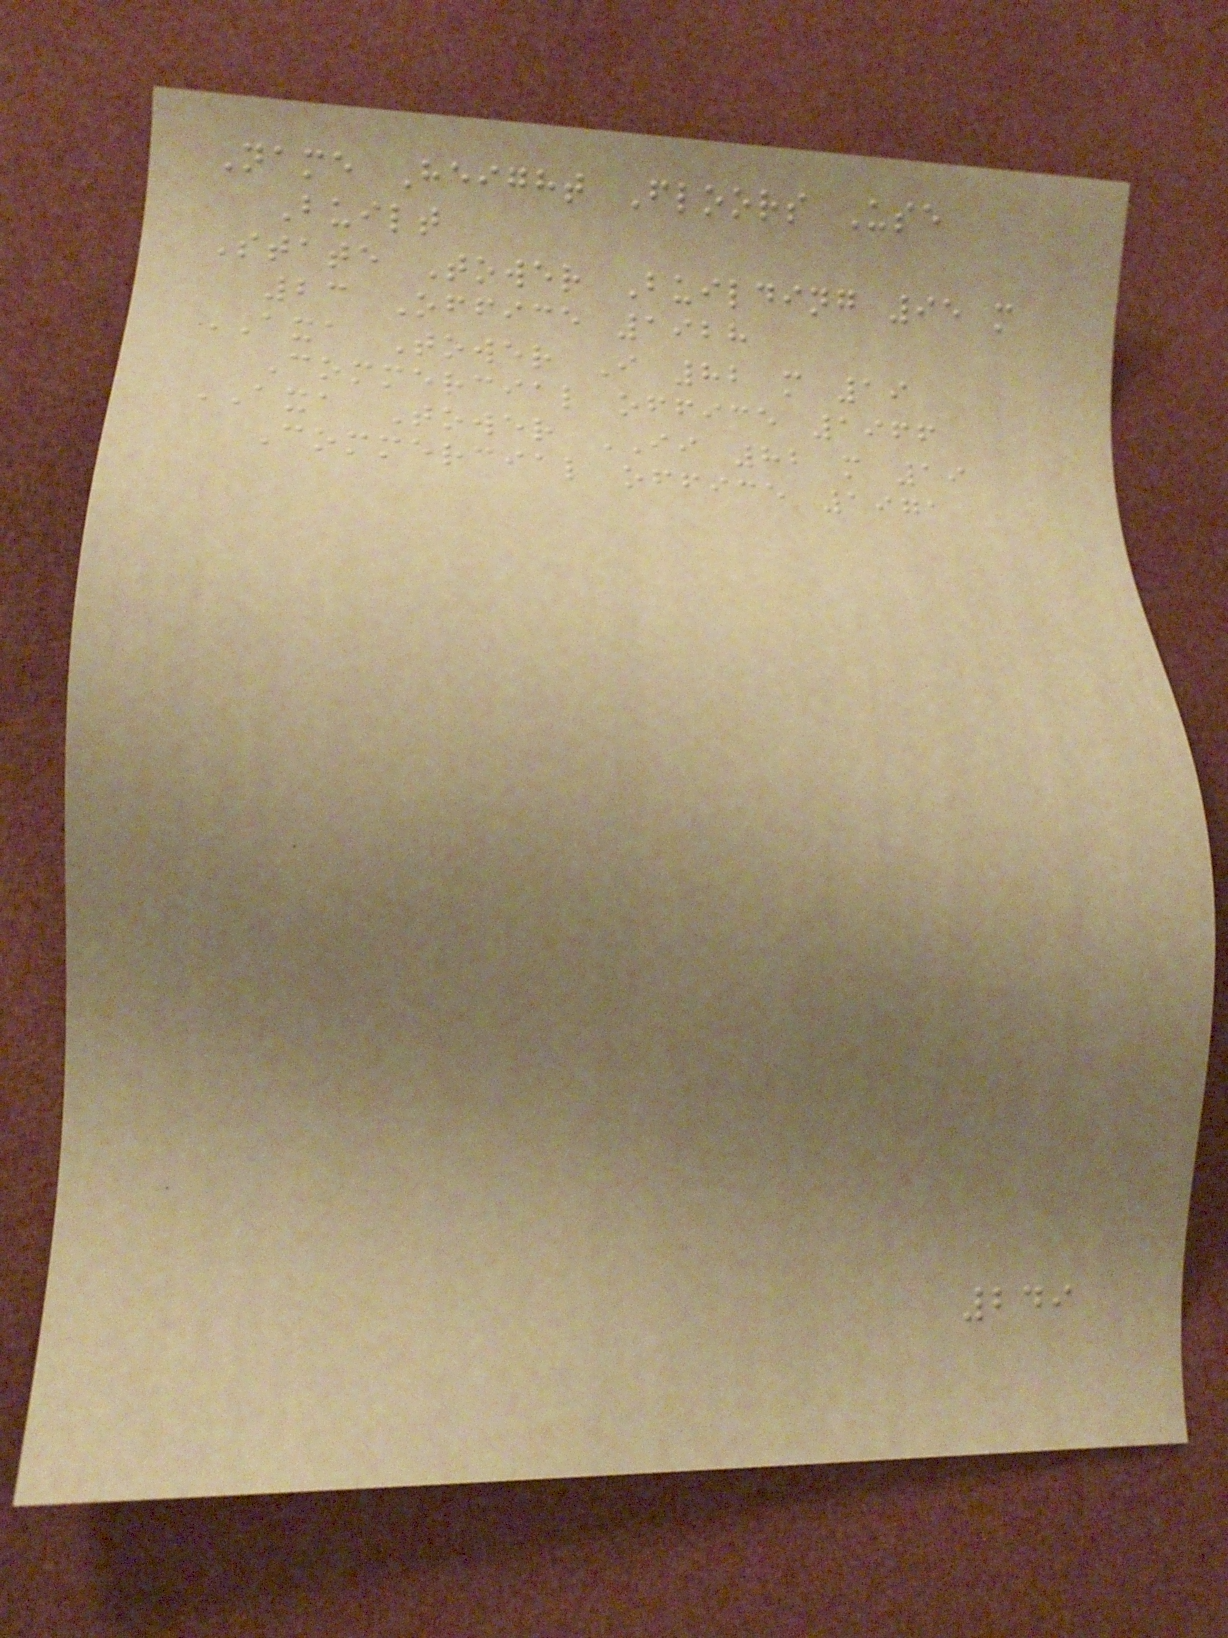Name Height Floors Use
Built
State Tower Building 95 m
23 Office 1928
AXA Tower I 82 m 19
Commercial office 1966
AXA Tower II 82 m 19
Commercial office 1971
249
